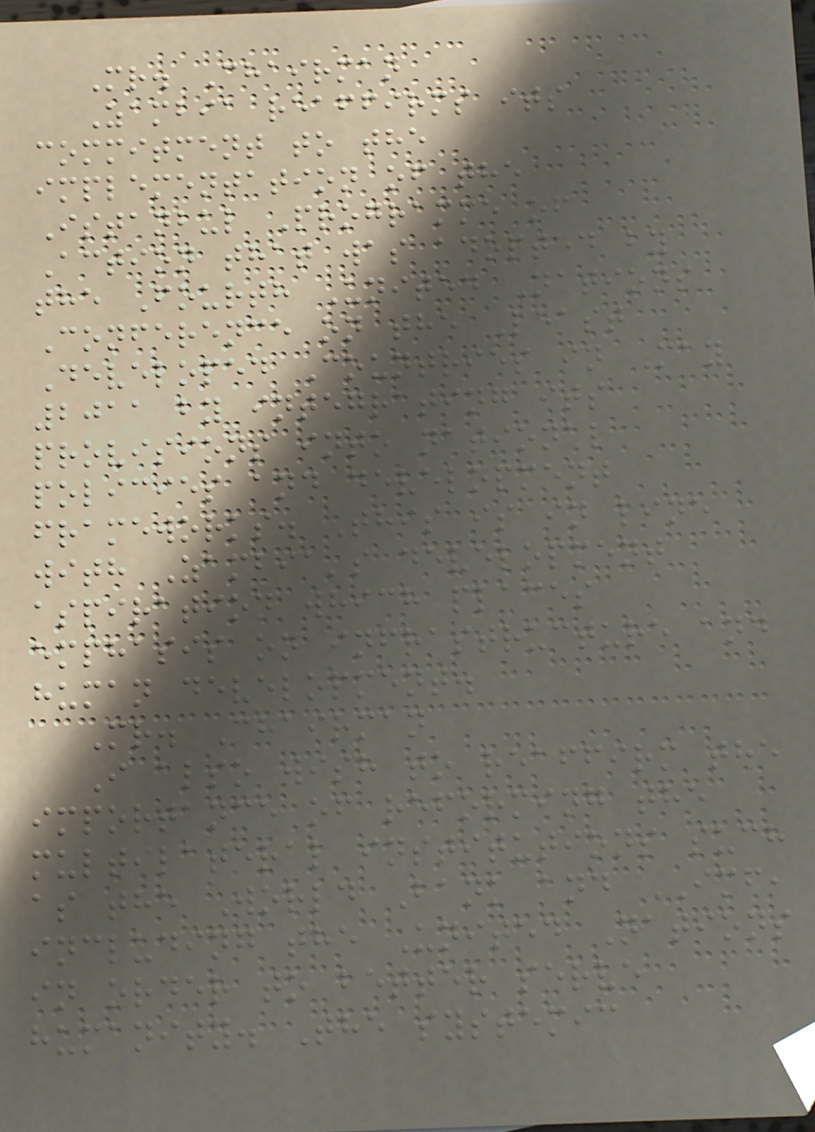Mr. Chairman
Zambia reaffirms its
commitment to the
implementation of the
Istanbul Programme of
Action that was adopted by
the Fourth United Nations
Conference on the Least
Developed Countries in May
2011 by integrating its
provisions into national
policies and development
frameworks. This is in line
with Zambia's development
aspiration which places
emphasis on infrastructure and
human development.
Mr. Chairman
I also wish to reaffirm the
importance of reforming the
multilateral institutions such
as the World Bank and IMF,
including the United Nations
in order to better serve
humanity. The systemic
